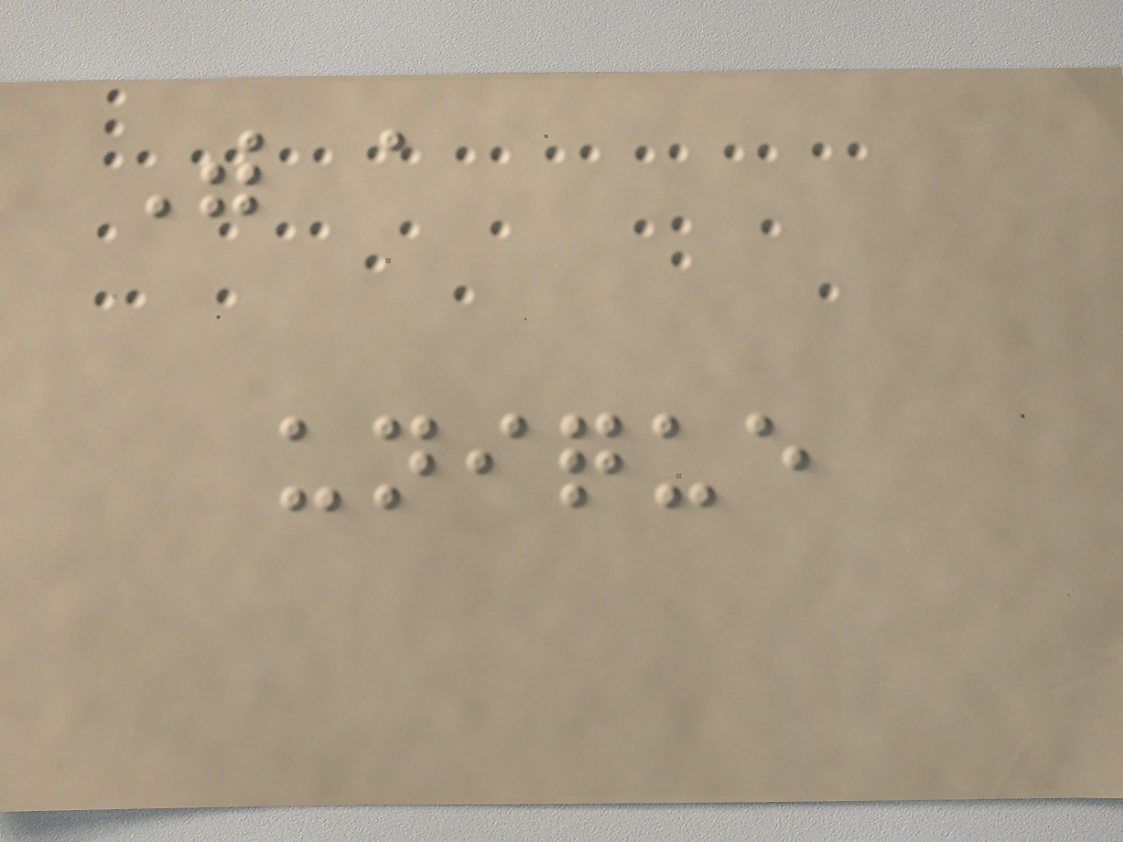With a
unique
